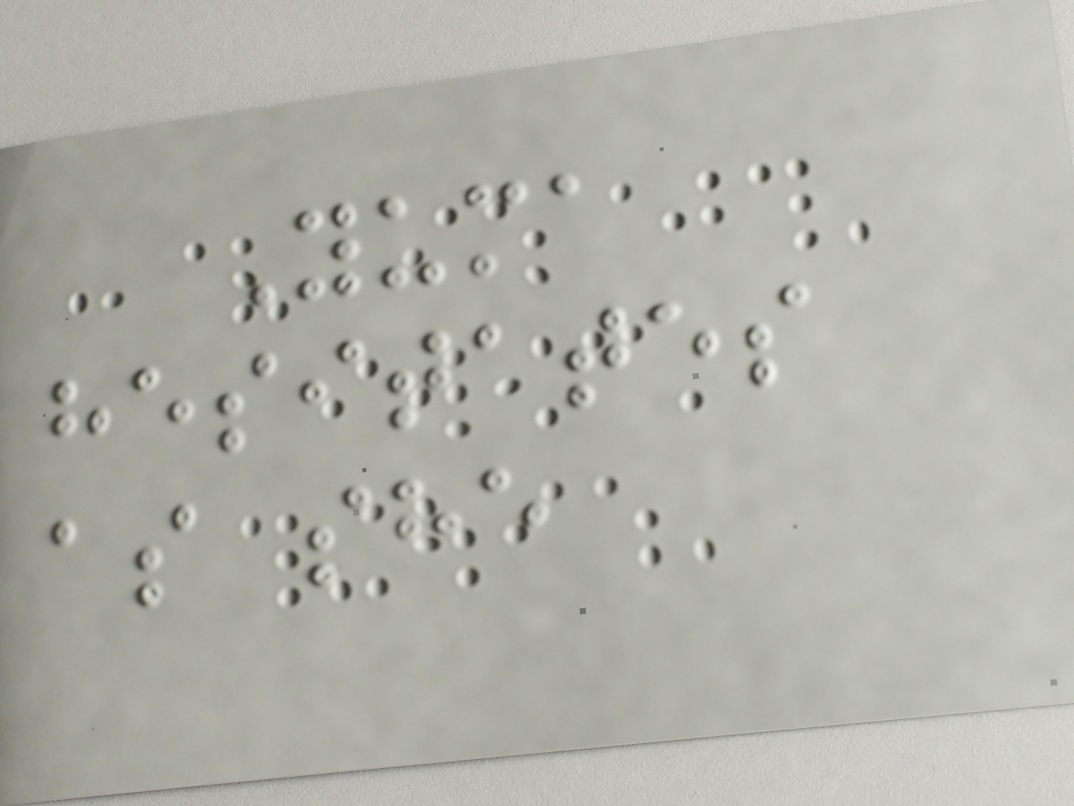Yuma
hesitates
as she
